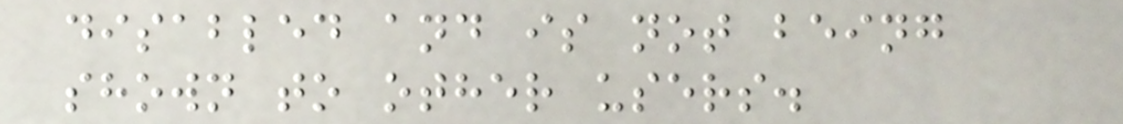disabled and is not being
shown to other users.
